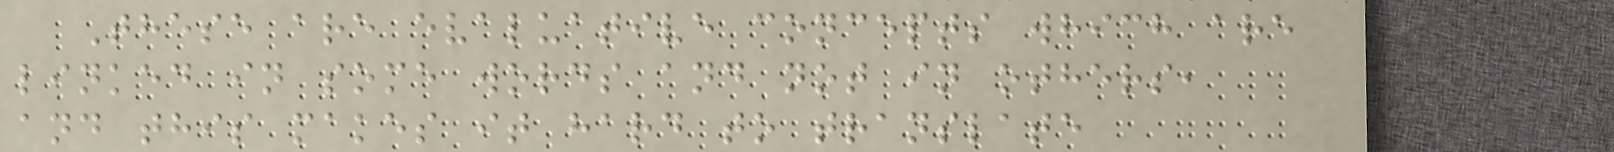These are evaluative concepts which are
linked in some words and not in others,
and this makes it hard to translate
